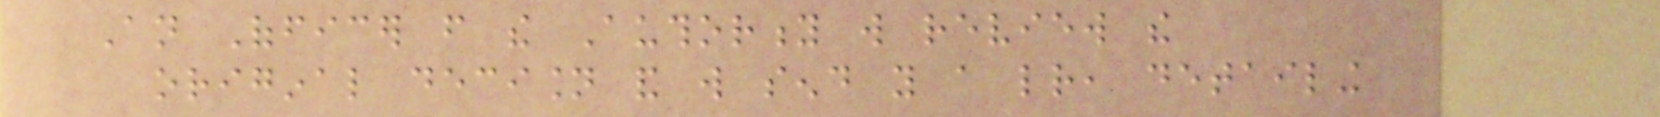An Officer from the Authority will review the
original decision and will send you a letter, detailing
